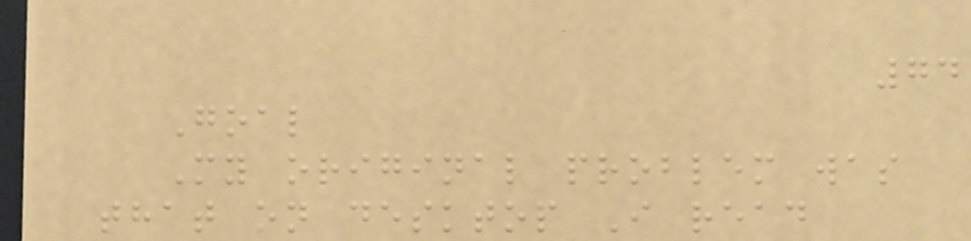74
Goal
My original problem was
that on desktop I read
